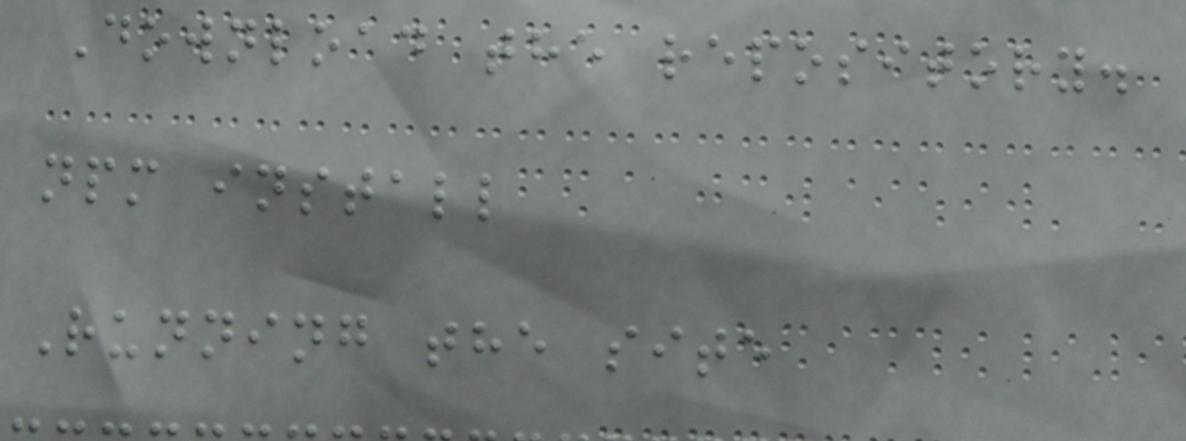Download the repository.
npm install
Running the site
